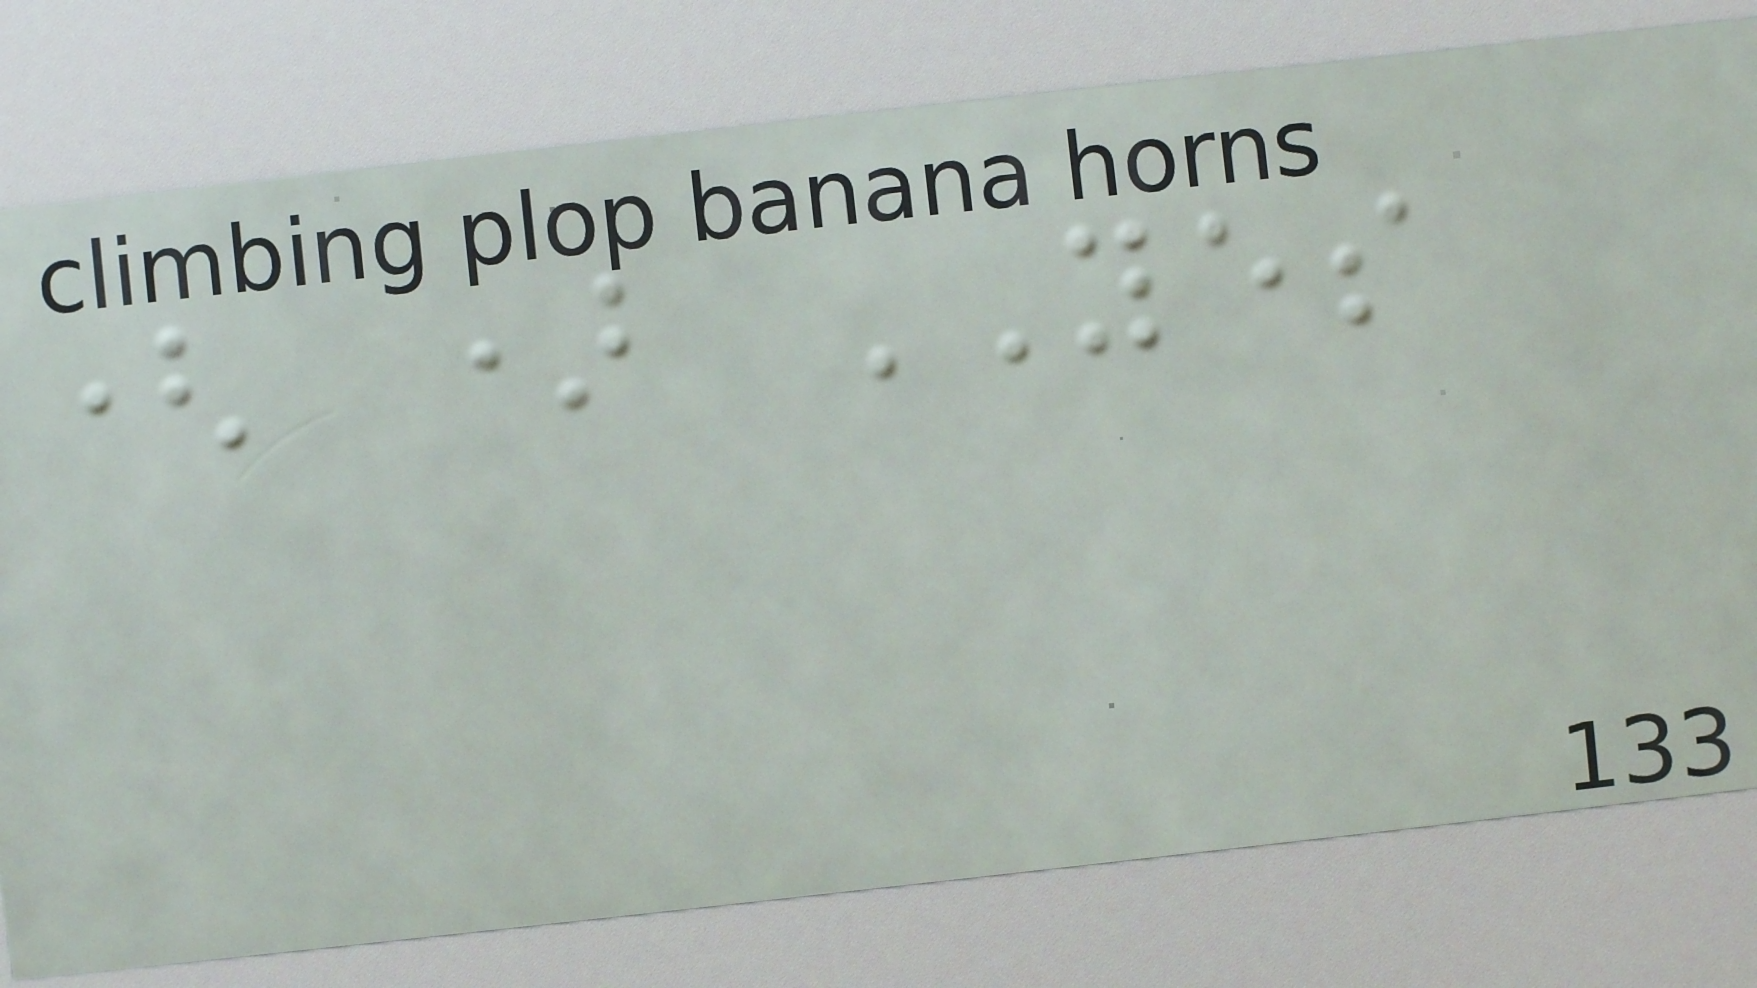( ) YES
